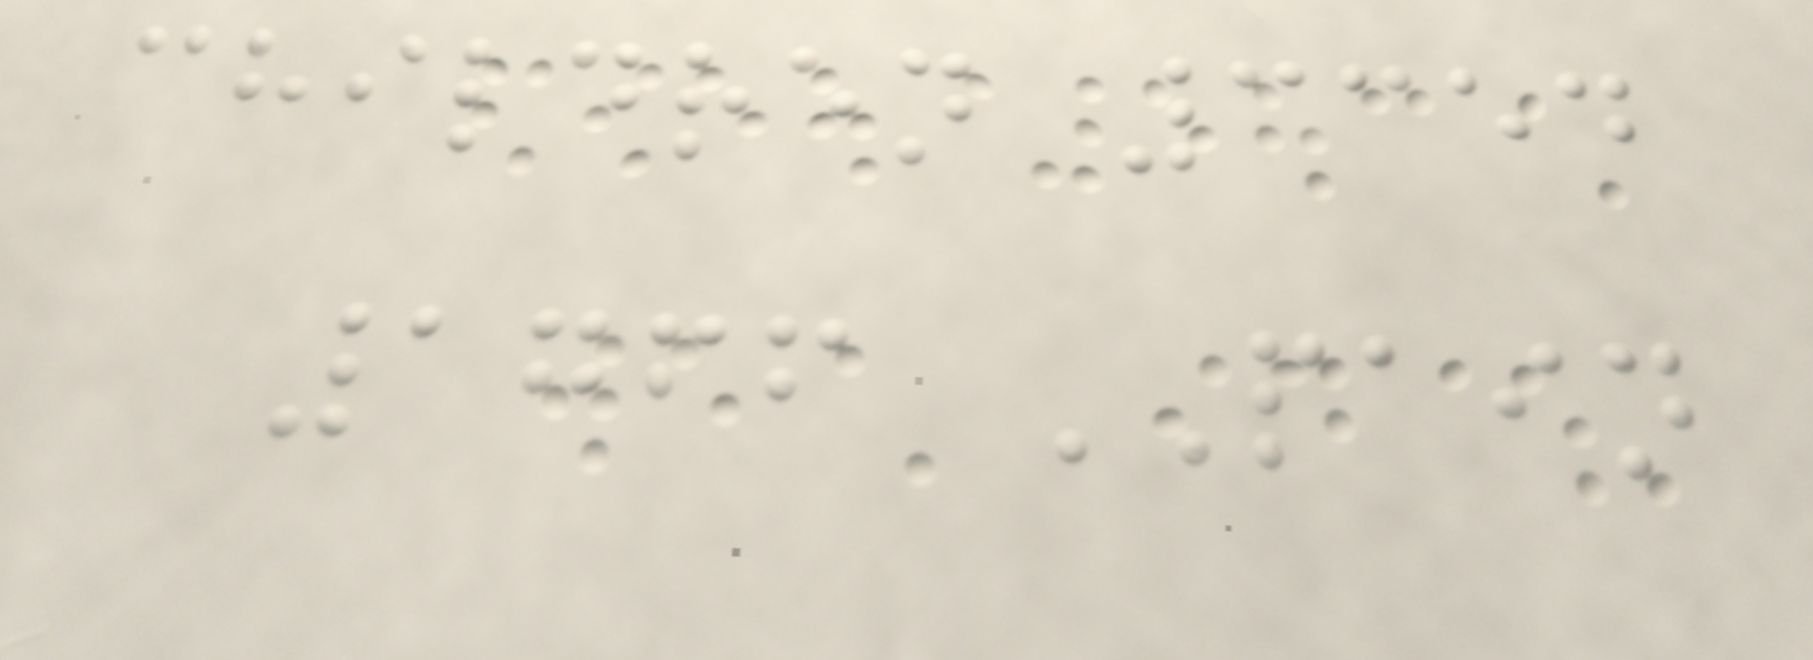children 3354
1766 PAIN
